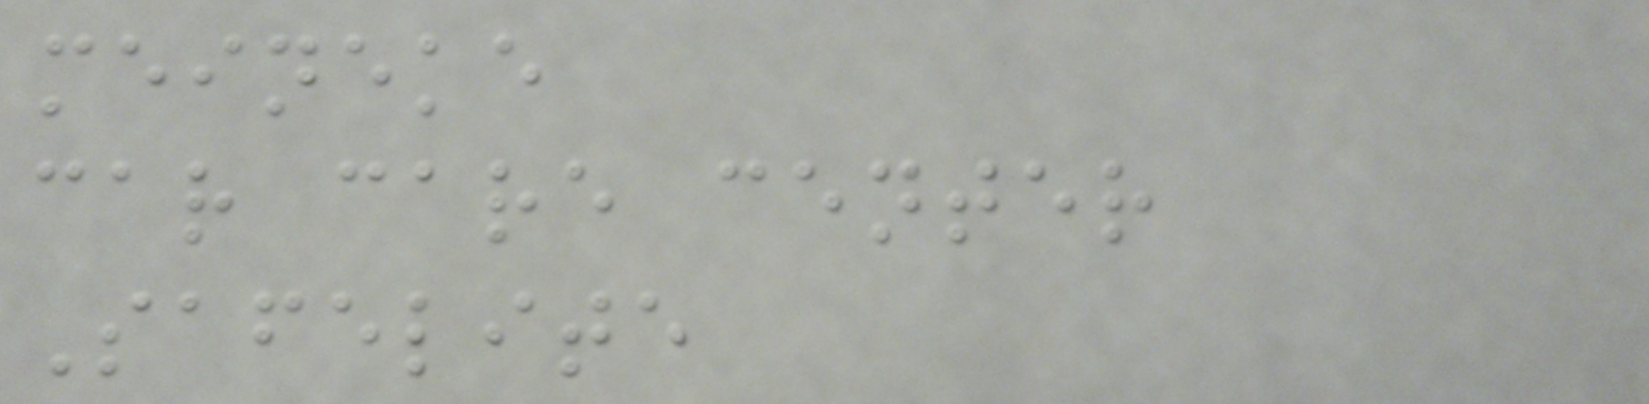meineke
car care center
Safelite
